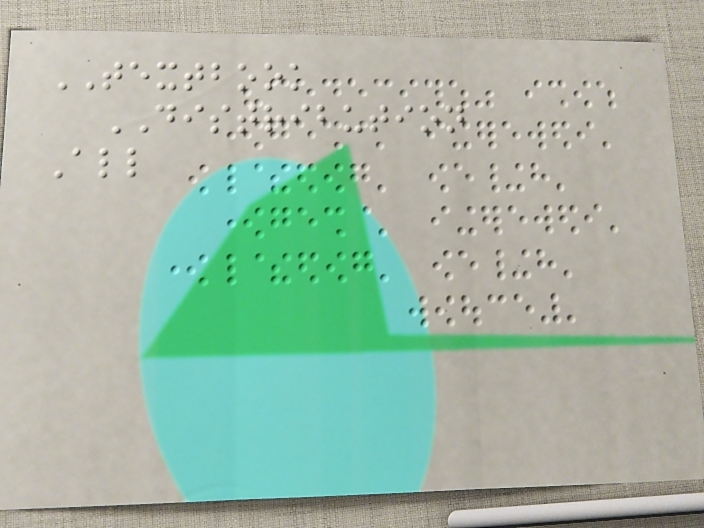TEXTBOOK
DISTRIBUTION
All
